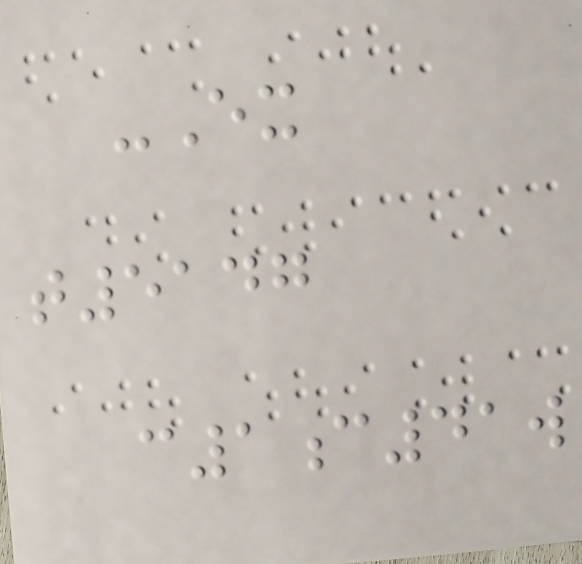-Ex
t5147
c1c41w
